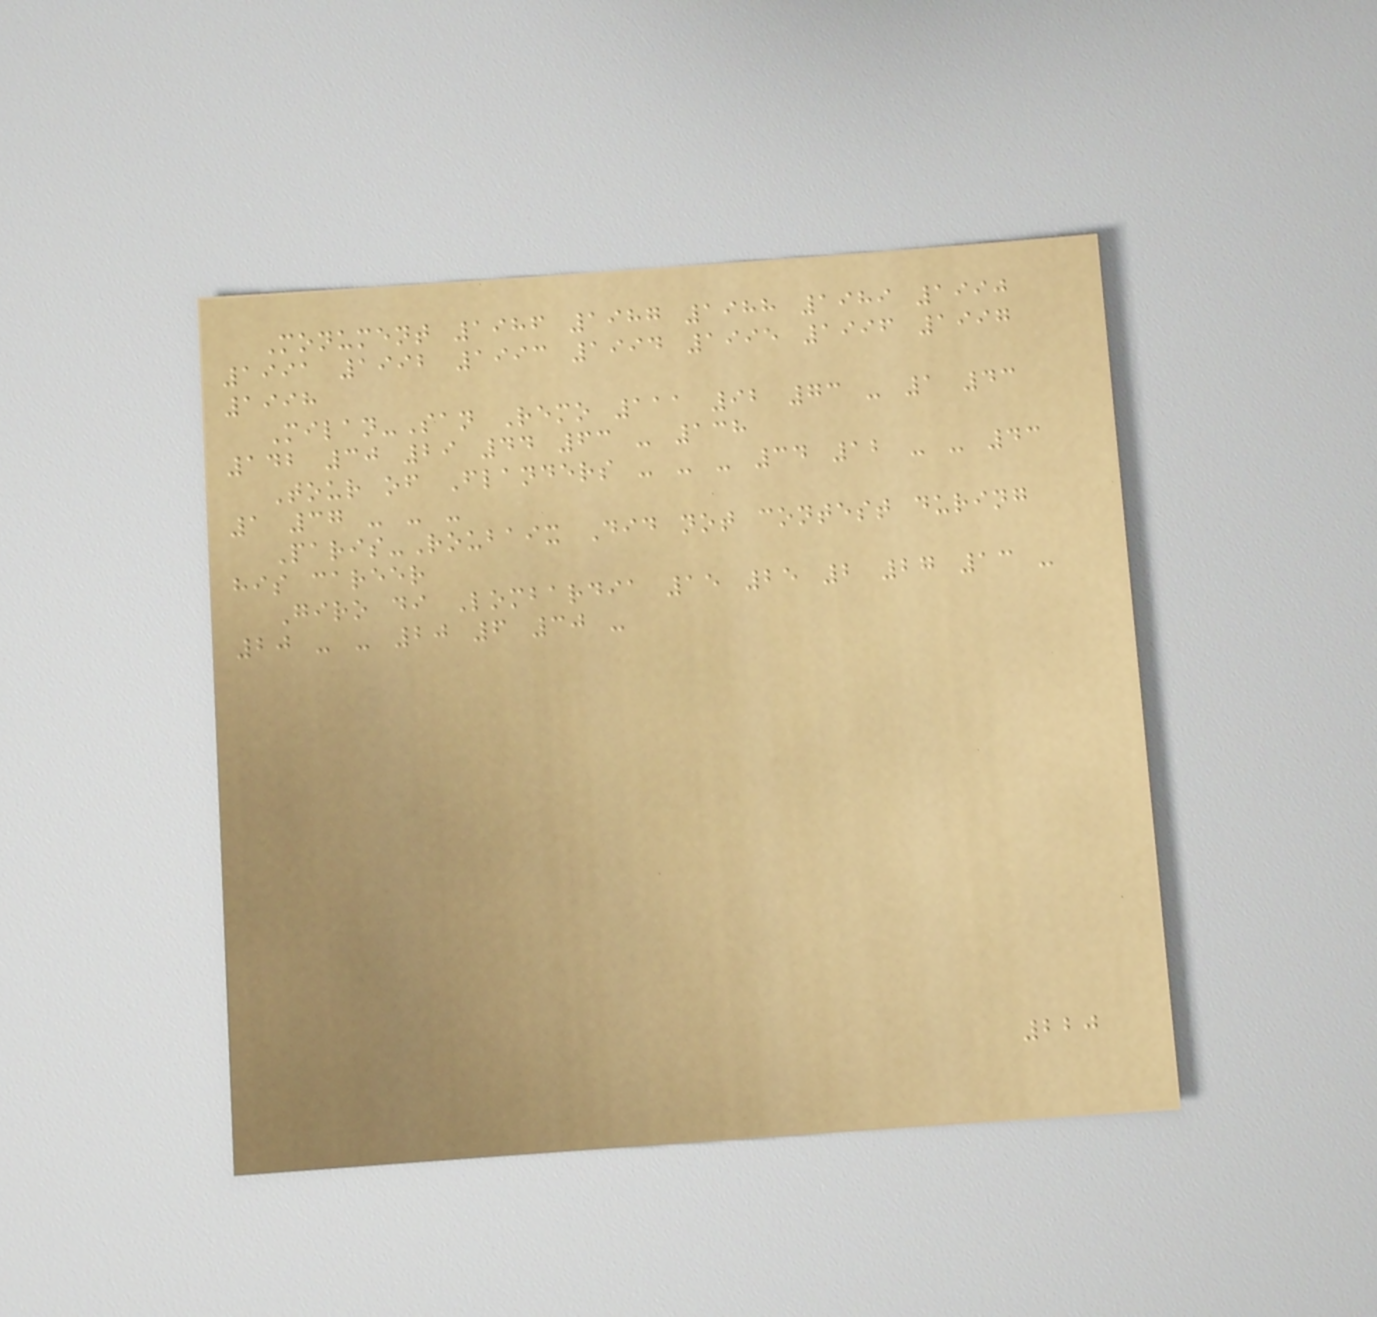Monument 1986 1987 1988 1989 1990
1991 1992 1993 1994 1995 1996 1997
1998
Milan-San Remo 111 92 73 - 1 43
142 30 29 44 63 - 138
Tour of Flanders - - - 34 12 - - 43
1 37 - - -
Paris-Roubaix Did not contest during
his career
Giro di Lombardia 15 25 2 27 13 -
20 - - 20 6 30 -
220
